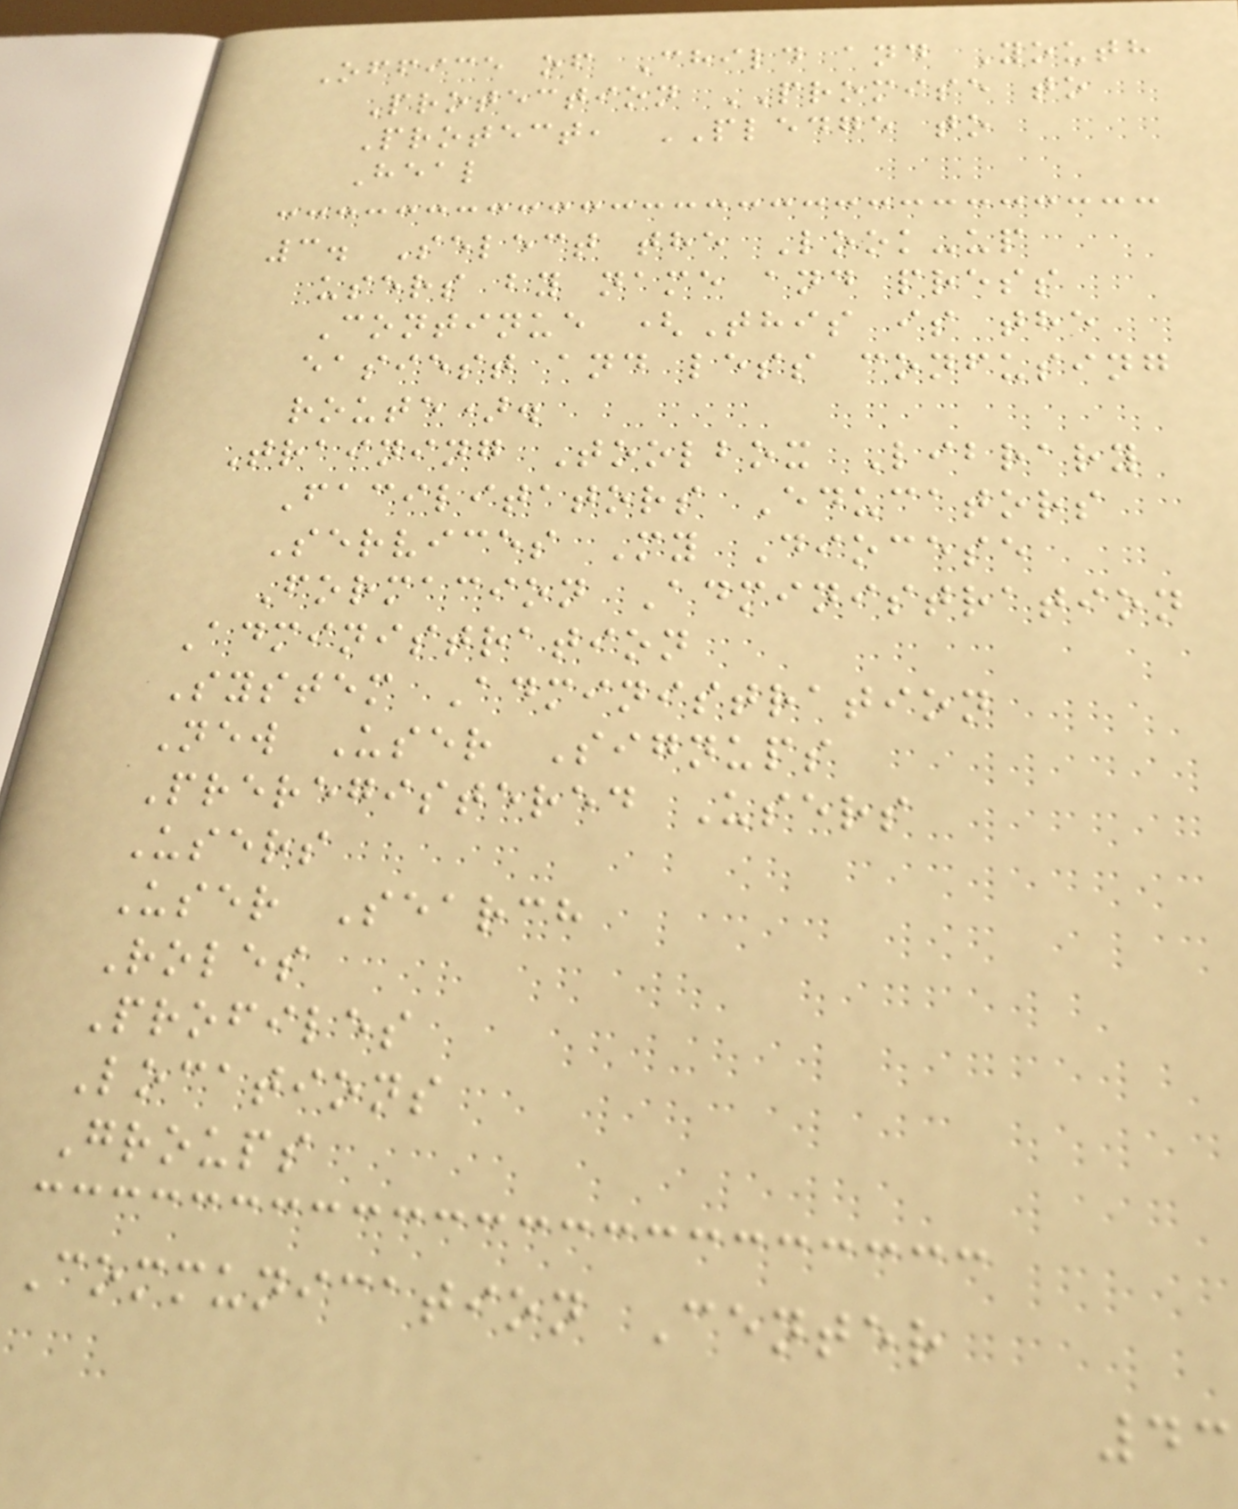Office of Child and Youth
Protection PROMISE to
Protect, PLEDGE to
Heal
3. Select the Look-up
users by name and press
Continue (This is the
easiest and less confusing
route).
Training Toolbox Library
Facilitators Educators
Services My Diocese
Formacion Administration
Administration
System Administration
New User Signups
Preregistered Users
Users
User Search
Roles
Profiles
Locations
Groups
Communication Center
43
